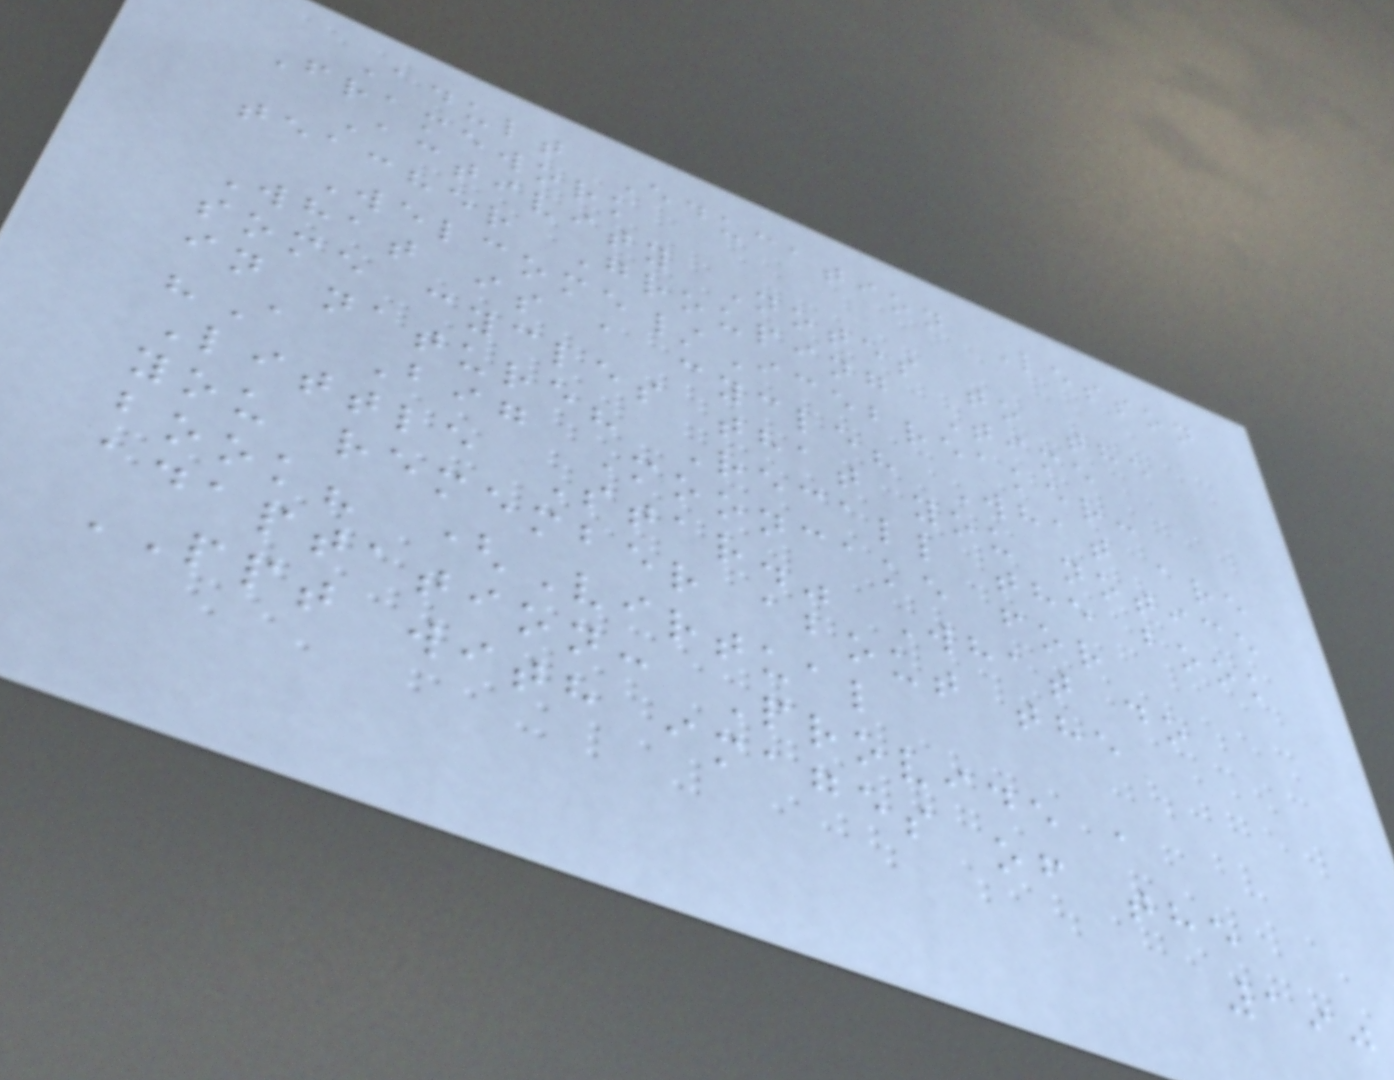Adult Education Lesson
Framework
Activity Notes to the
teacher Grouping Time
Welcome/Icebreaker:
What is a cycle? What are
some cycles that you notice
in nature? Recall the book
"A Big Mooncake for
Little Star." What do
you remember about the
book? (Virtual
adaptation: Provide a
PPT with images of the
190
